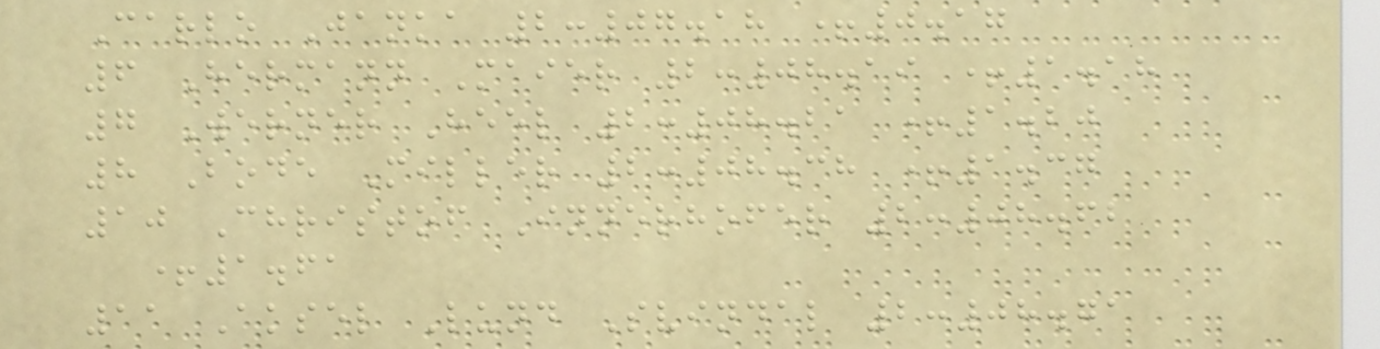Carlo Janka 2:07.18 +0.17
6 Hermann Maier 2:08.19 +1.18
7 Werner Heel 2:08.21 +1.20
8 Bode Miller 2:08.38 +1.37
10 Christof Innerhofer 2:08.62
+1.61
11 Aksel Lund Svindal 2:08.71
